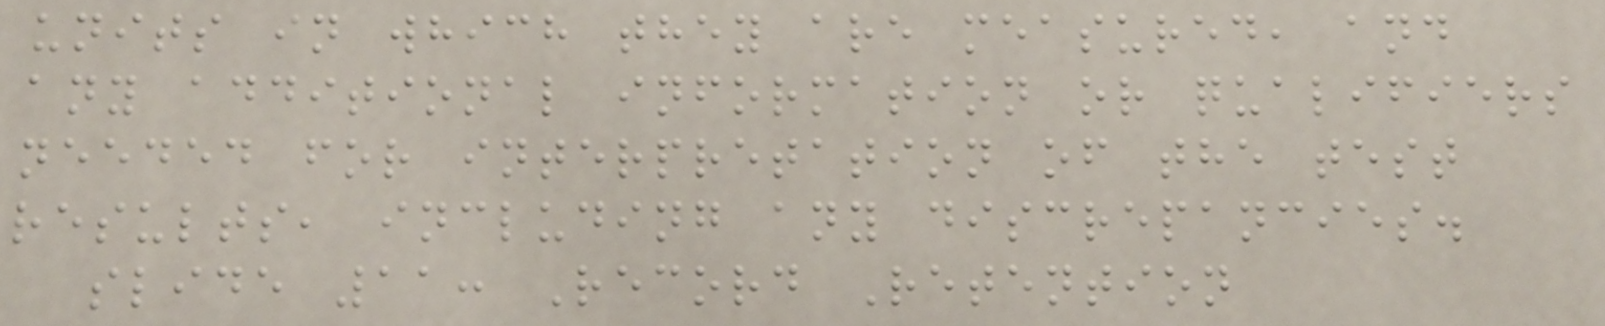units in which they are measured, and
any additional information or qualifiers
needed for interpretation of the test
results, including any discrepancies.
slide 11: Record Retention
